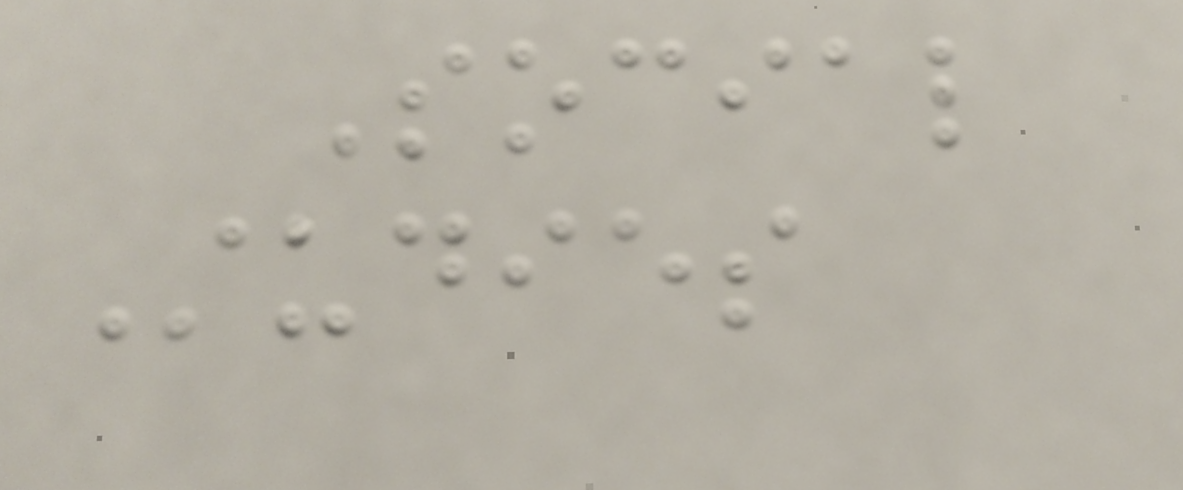Social
Studies
